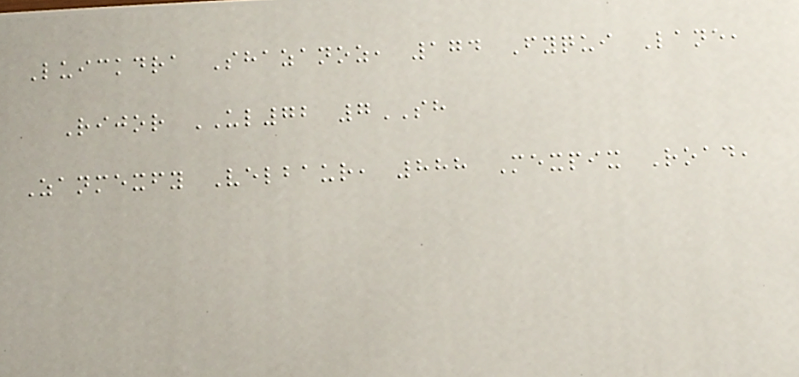Luickdra Shazanoz, 174 Fyqui Lane,
Rijor UL72 7SH
Zanmexfy Velbaur, 888 Mexpix Road,
